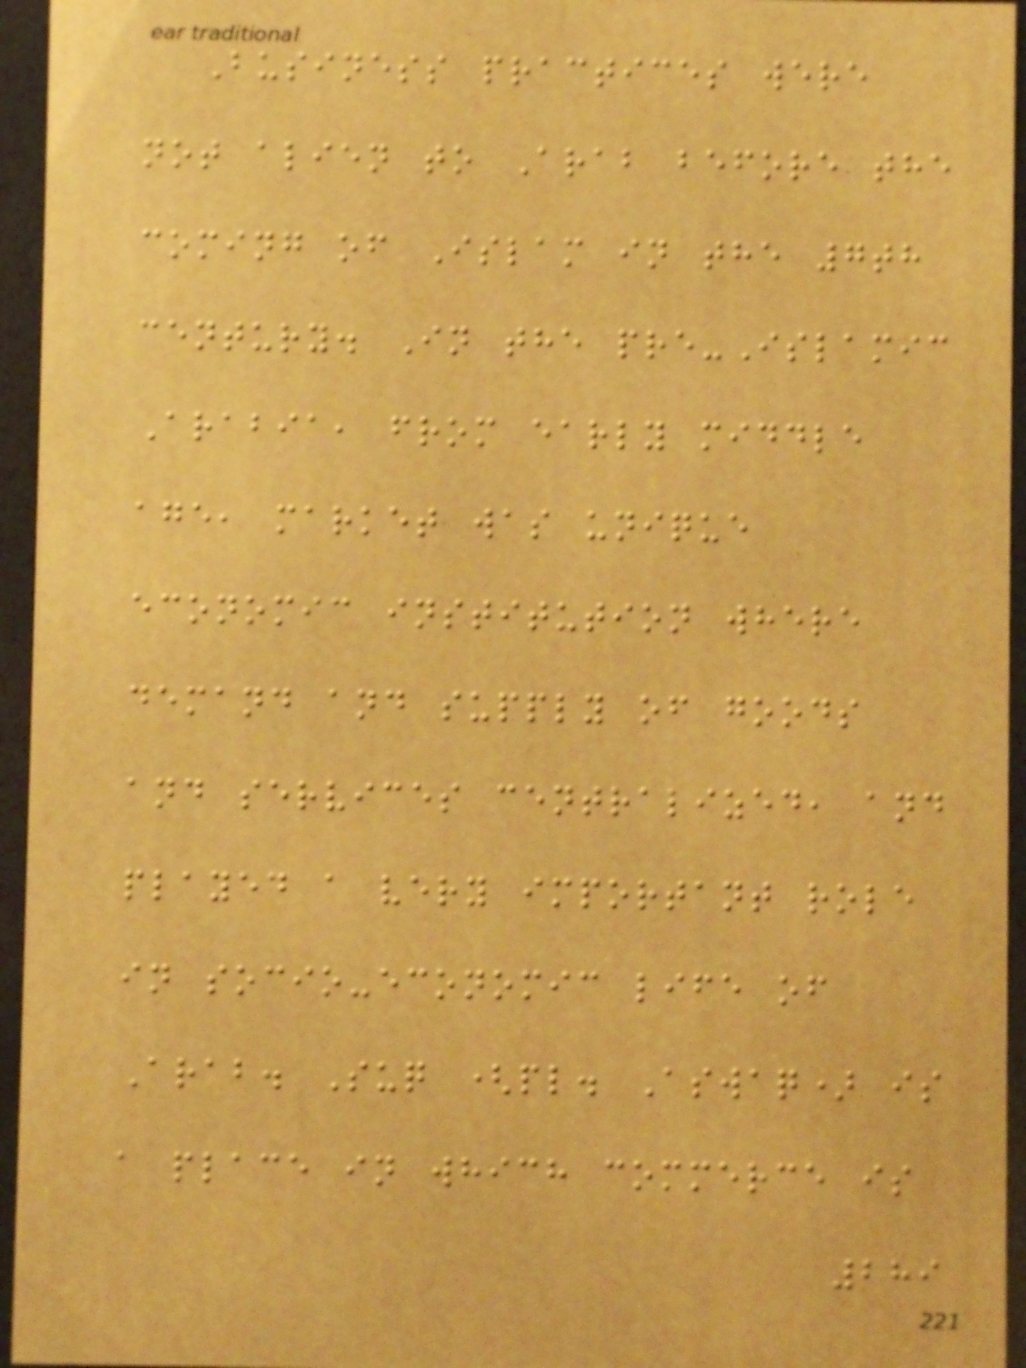Business practices were
not alien to Arab before the
coming of Islam in the 7th
century. In the pre-Islamic
Arabia, from early middle
age, market was unique
economic institution where
demand and supply of goods
and services centralized, and
played a very important role
in socio-economic life of
Arab. Suq (pl. Aswaq) is
a place in which commerce is
289
